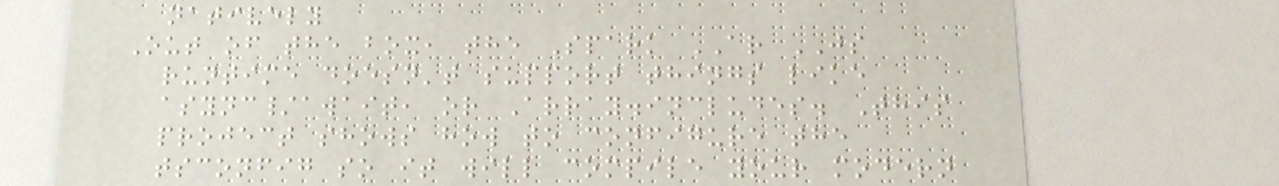natively
Out of the box, the Spark AR JS
runtime doesn't support things like
async/await, or Array.includes. This
project shows how to configure the
tsconfig so it will compile your modern
